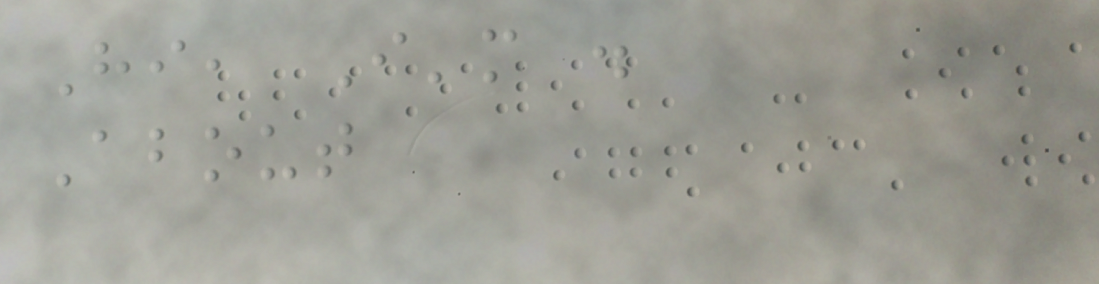Hi, I'm .
About
